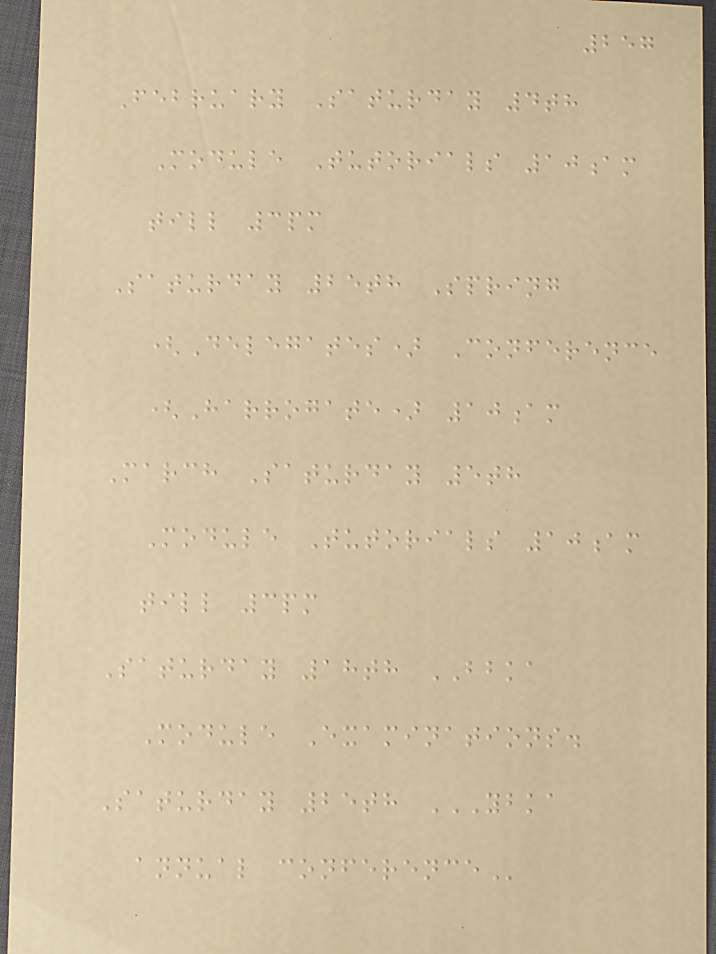257
February Saturday 4th
Module Tutorials 10am
till 3pm
Saturday 25th Spring
(Delegates) Conference
(Harrogate) 10am
March Saturday 5th
Module Tutorials 10am
till 3pm
Saturday 18th BBKA
Module Examinations.
Saturday 25th YBKA
ANNUAL CONFERENCE
